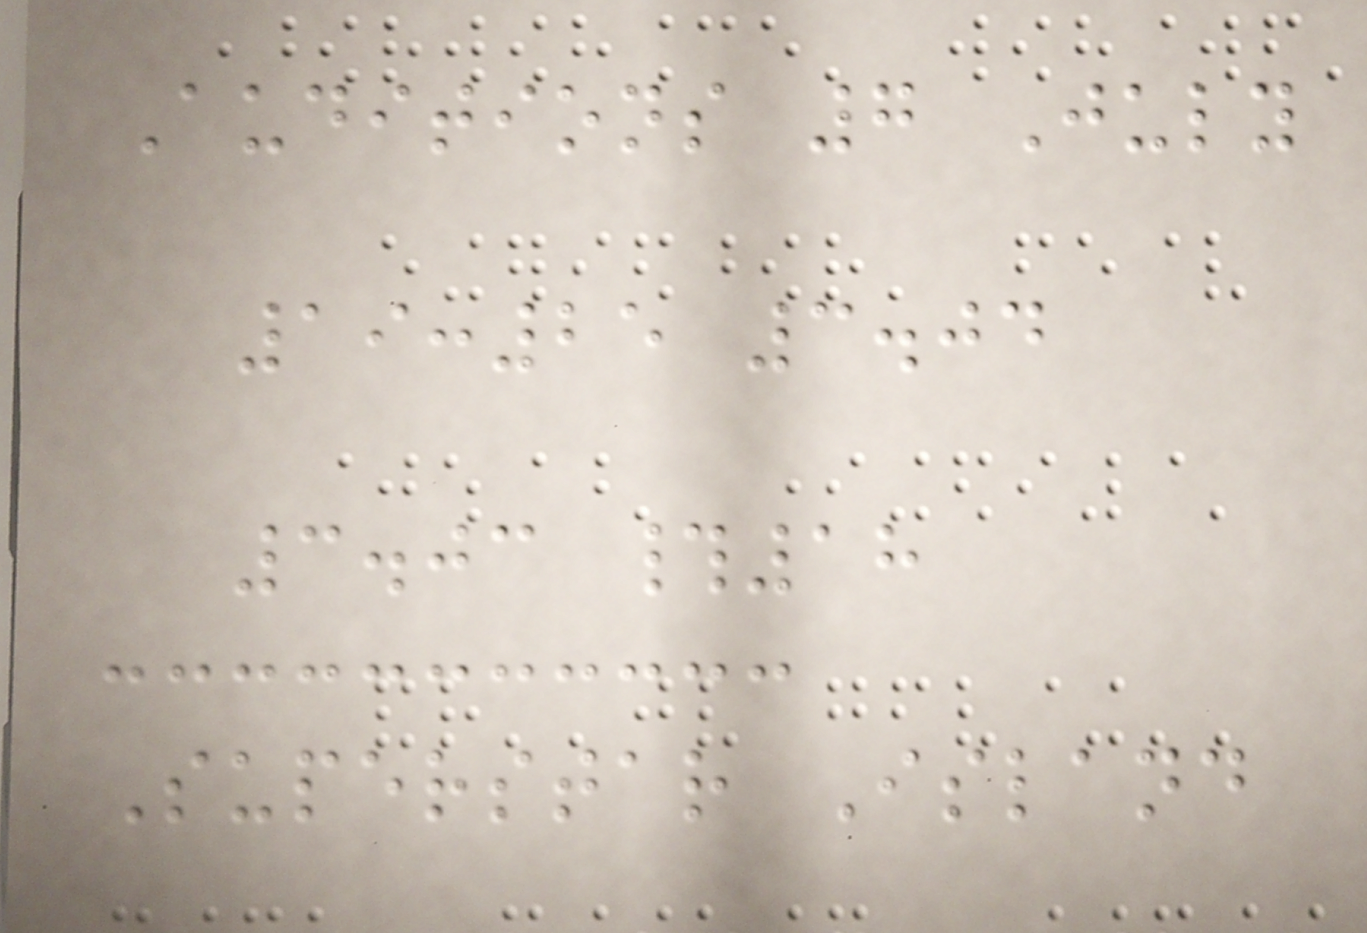Auditions 7 July
19:25 3.04
3.03 #18
Superstar Island
